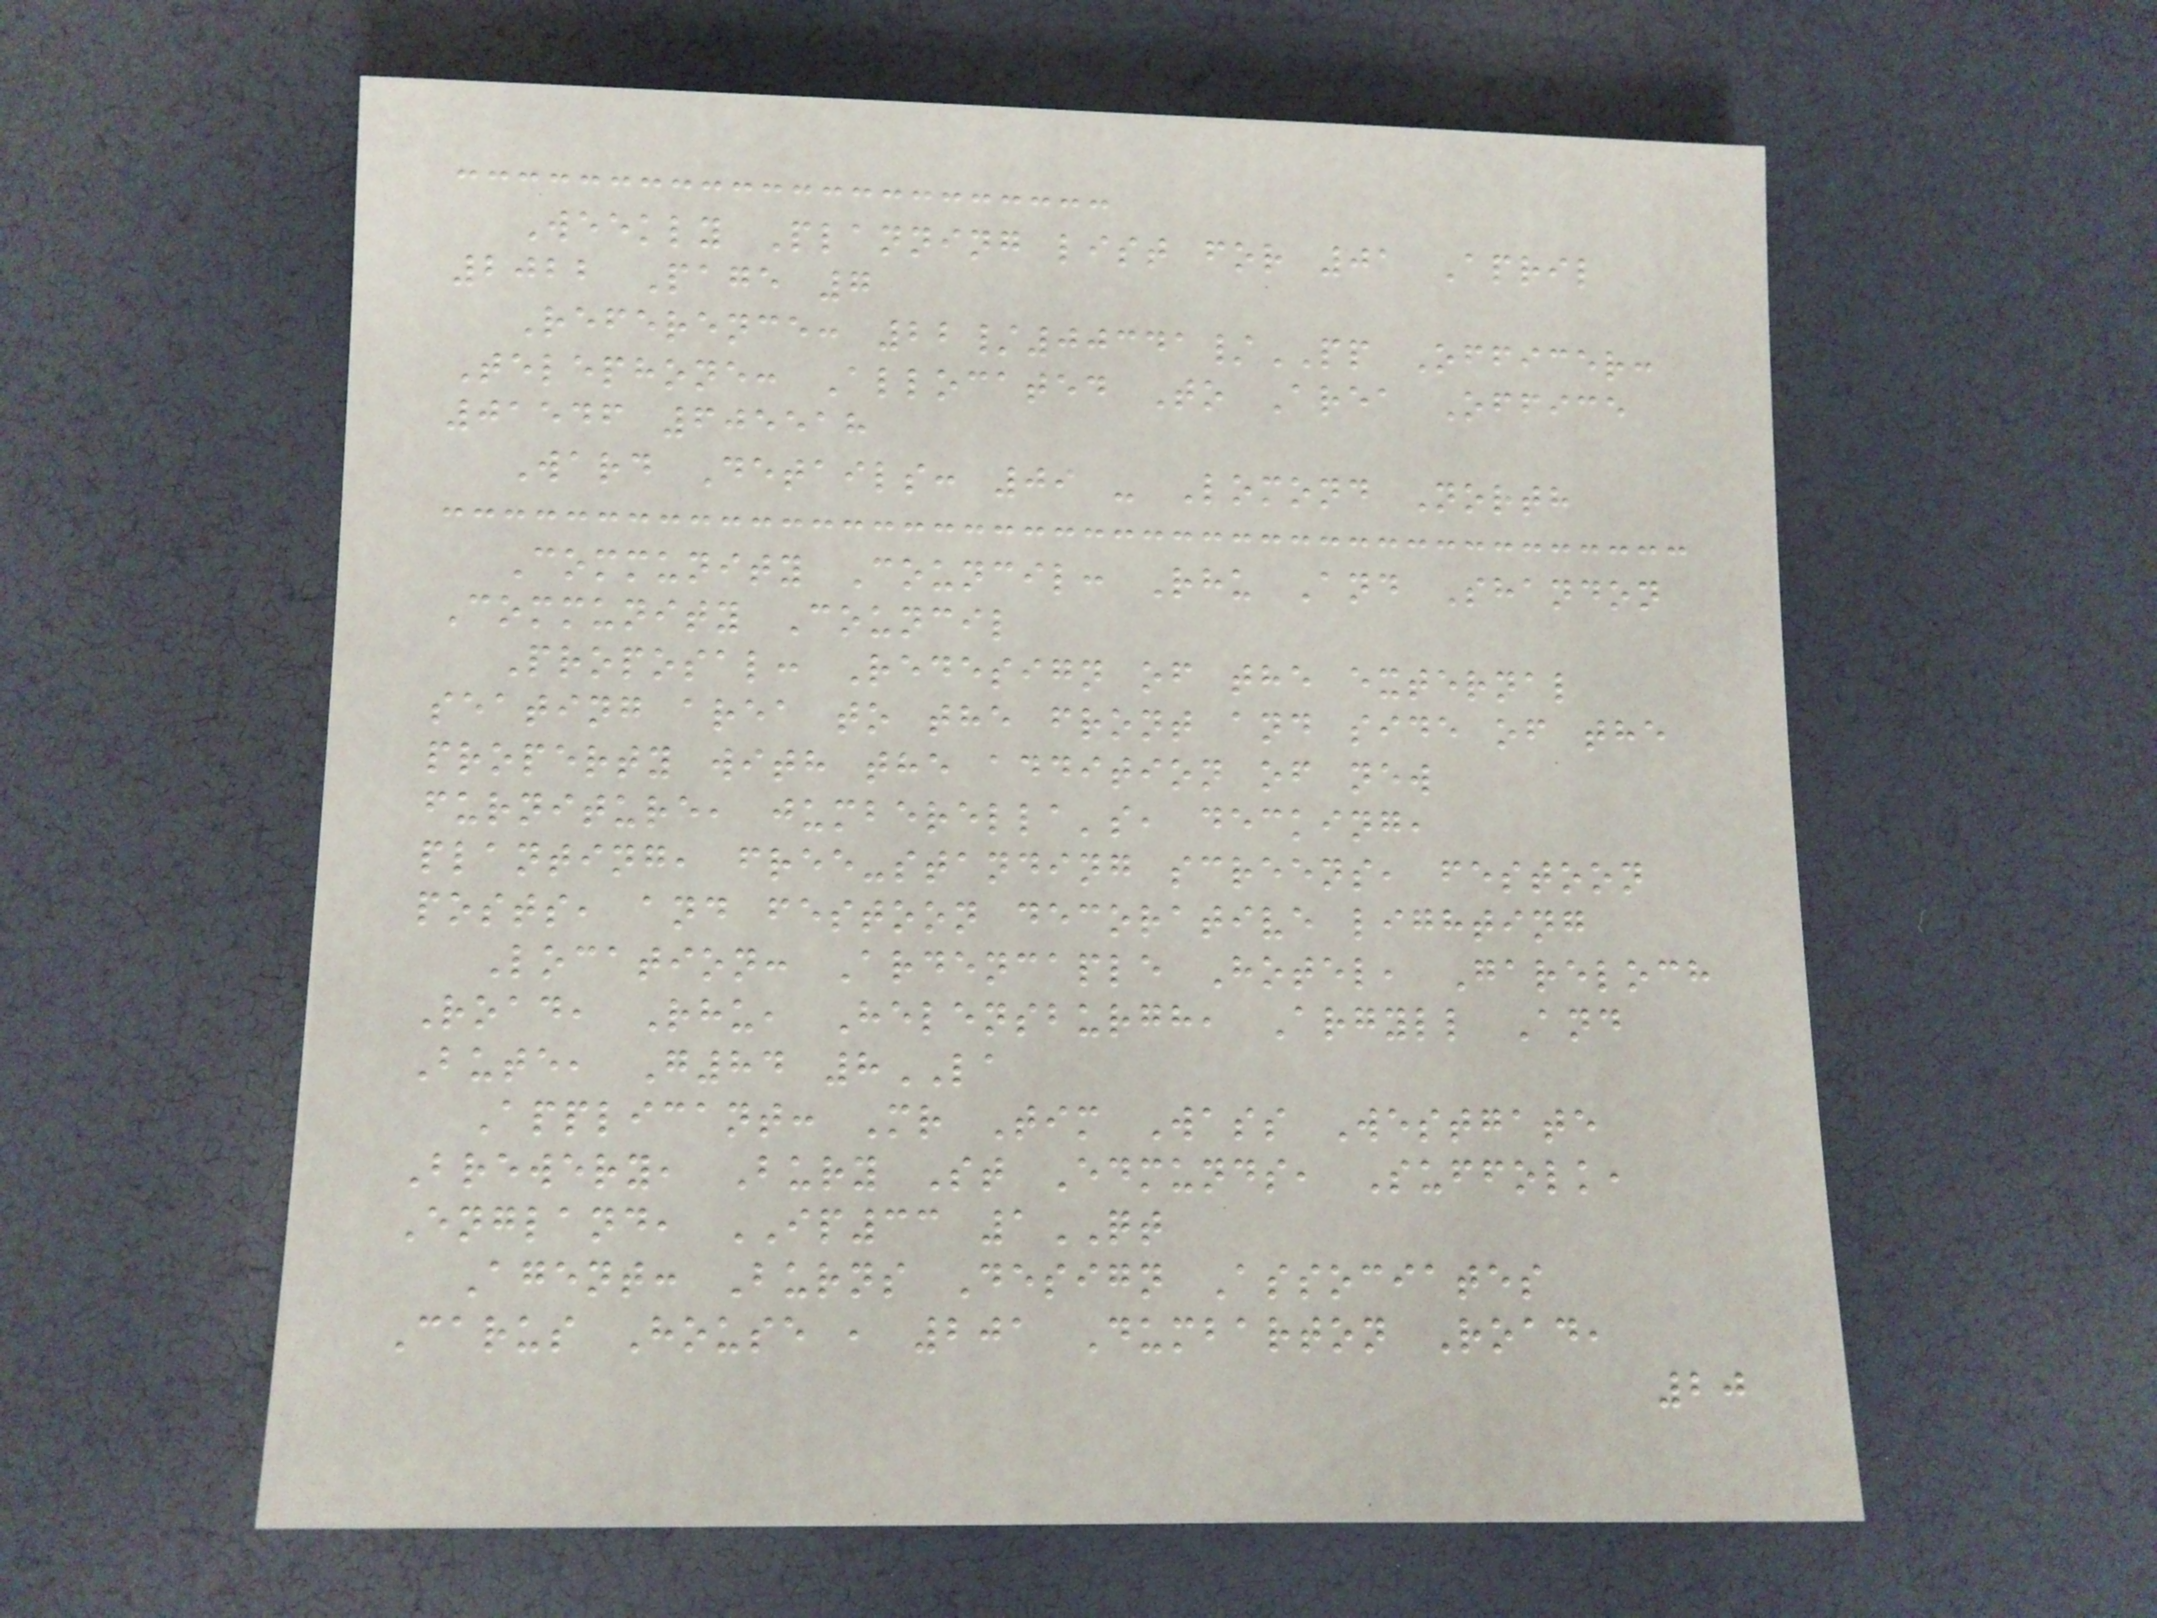Weekly Planning list for 01 April
2022 Page 7
Reference: 22/00341/PP Officer:
Telephone: Allocated To Area Office
01546 605518
Ward Details: 09 - Lomond North
Community Council: Rhu And Shandon
Community Council
Proposal: Redesign of the external
seating area to the front and side of the
property with the addition of new
furniture, jumberella's, decking,
planting, free-standing screens, festoon
posts, and festoon decorative lighting
Location: Ardencaple Hotel, Gareloch
Road, Rhu, Helensburgh, Argyll And
Bute, G84 8LA
Applicant: Mr Tim Wass Westgate
Brewery, Bury St Edmunds, Suffolk,
England, IP33 1QT
Agent: Burns Design Associates
Carus House , 201 Dumbarton Road,
20
